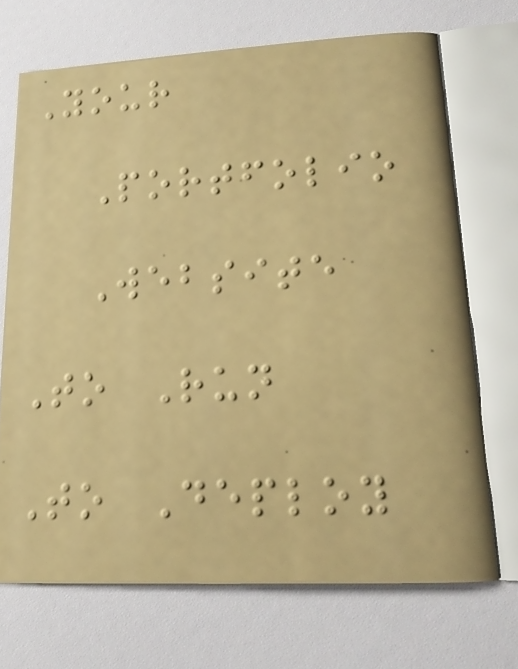Your
Portfolio
Website
To Run
To Deploy
